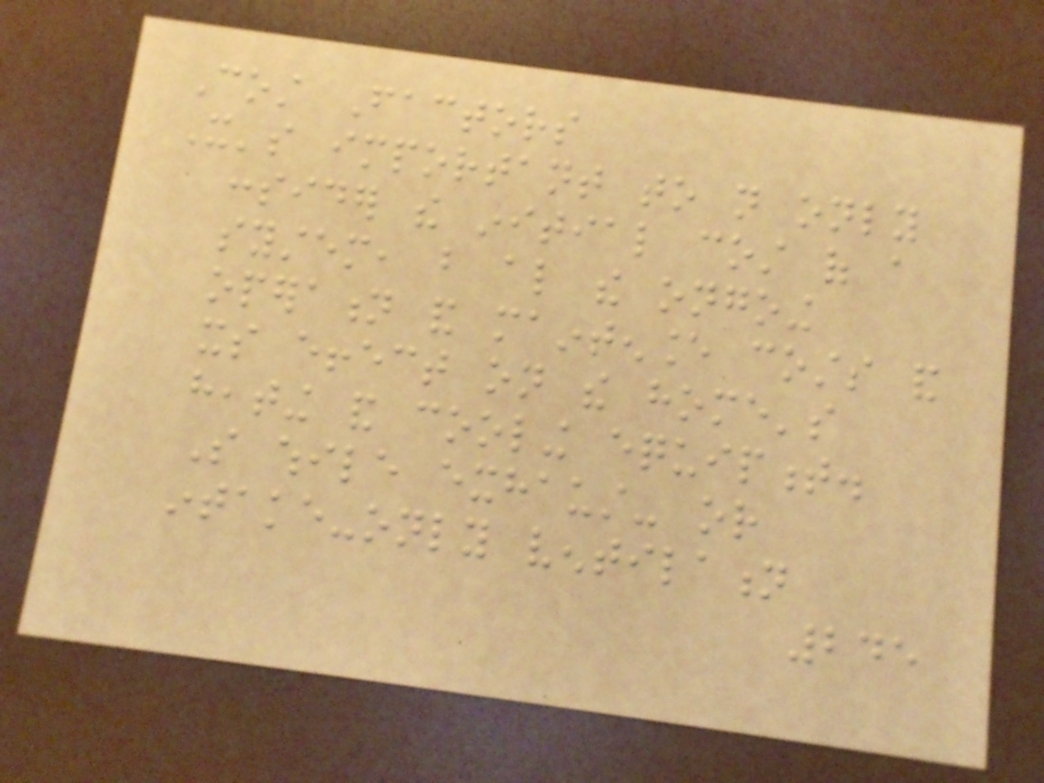Cost Factors
It's important to not only
consider the initial cost of a
system, but also the ongoing
operation and maintenance costs and
its effect on the home's
heating and cooling equipment.
So while exhaust- or
intake-only ventilation
245
